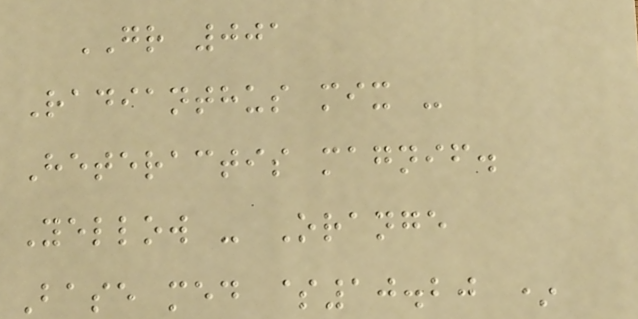GR 001
Radianthus mix -
Heteractis magnif.
Yellow - Orange
Base med $10.20 *
